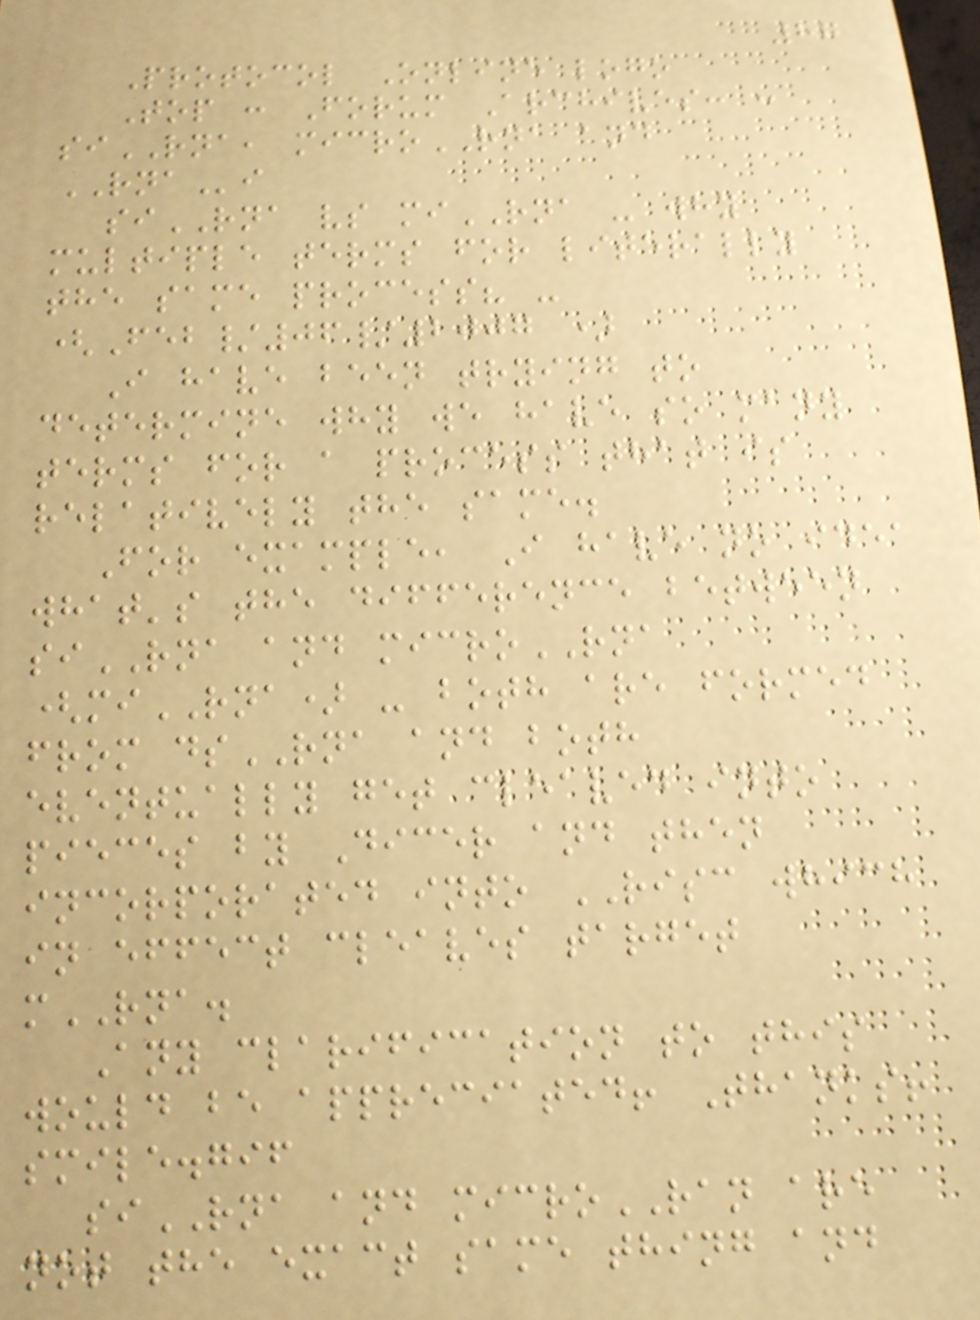87
Protocol Online logo
Top : Forum Archives: :
siRNA, microRNA and
RNAi
siRNA vs miRNA - why
multiple terms for literally
the same process? -
(Feb/06/2007 )
I have been trying to
determine why we have so many
terms for a process that is
relatively the same.
For example, I have no idea
what's the difference between
siRNA and microRNA
(miRNA) - both are formed
from dsRNA and both
eventually get cleaved into
pieces by Dicer and then
incorporated into RISC which
in effect cleaves target
mRNA.
Any clarification to this
would be appreciated! Thanks!
smile.gif
siRNA and microRAN are
not the exact same thing and
